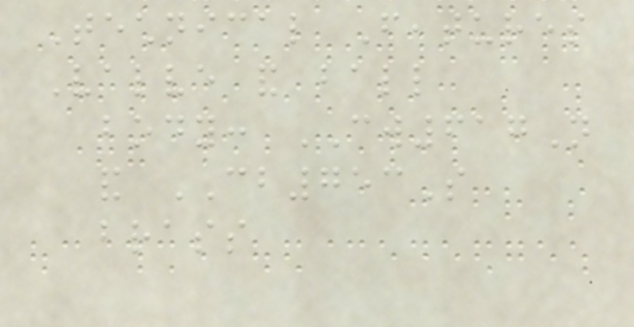Technical Features
Valve and ball
body: CW617N
and CB753S
brass
